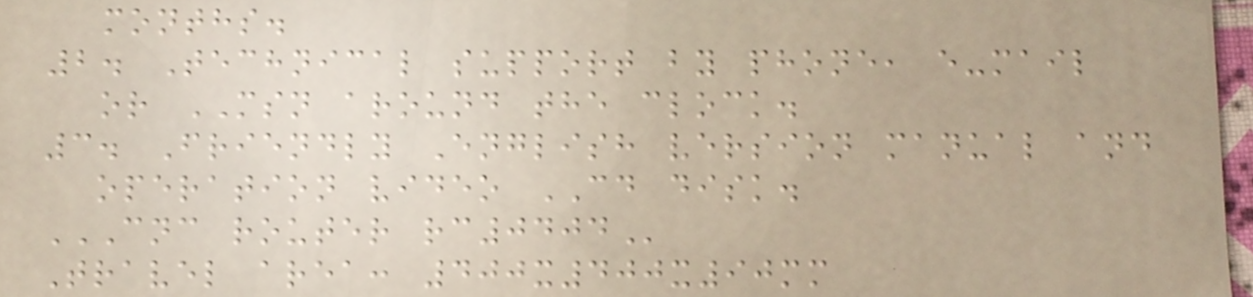months.
2. Technical support by phone, e-mail
or MSN around the clock.
3. Friendly English version manual and
operation video CD disk.
CNC ROUTER RC0404
Travel area: 400x400x90mm
